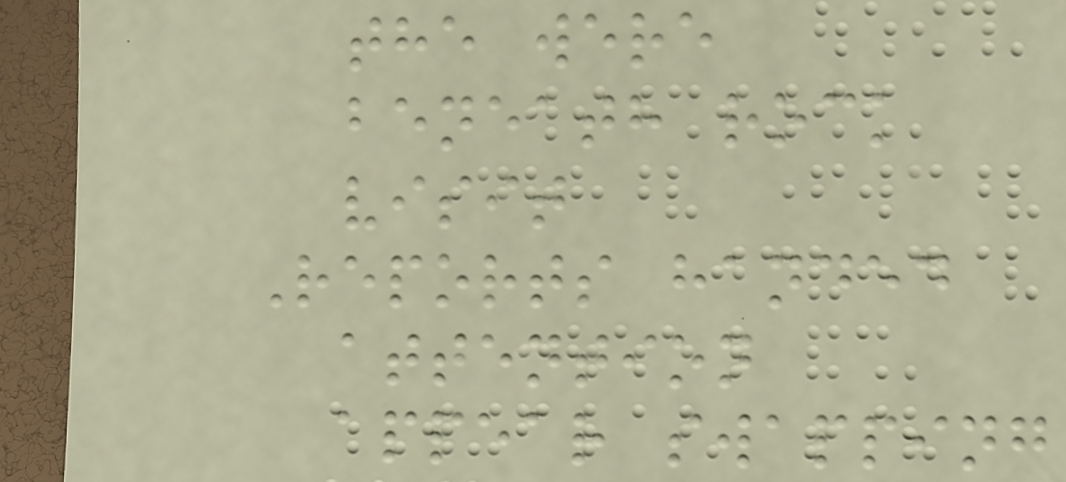the were
beneath rock
visit
Reports handed
attention
appear swapping
